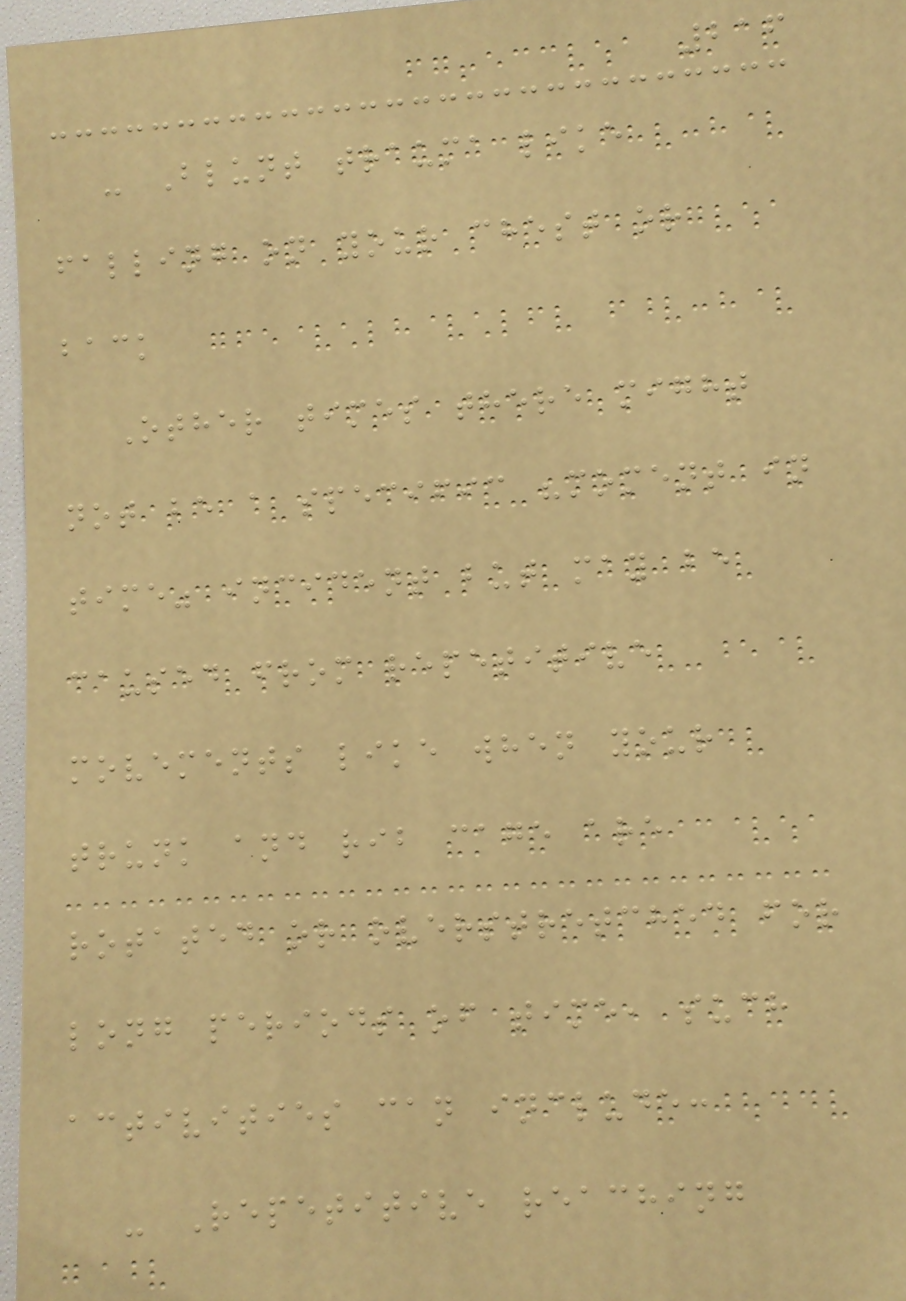216
- Blunt trauma like
falling on your chest or
back
Other times there might
not be a specific "moment in
time" incident but may be
caused from repetitive
movements like when your
trunk and rib cage are
rotated or overstretched for
long periods of time, such
activities can include:
- Repetitive reaching
